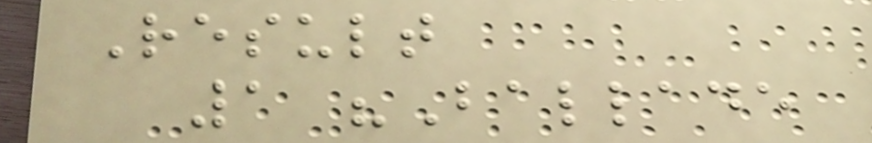Result
1 "Ballade
